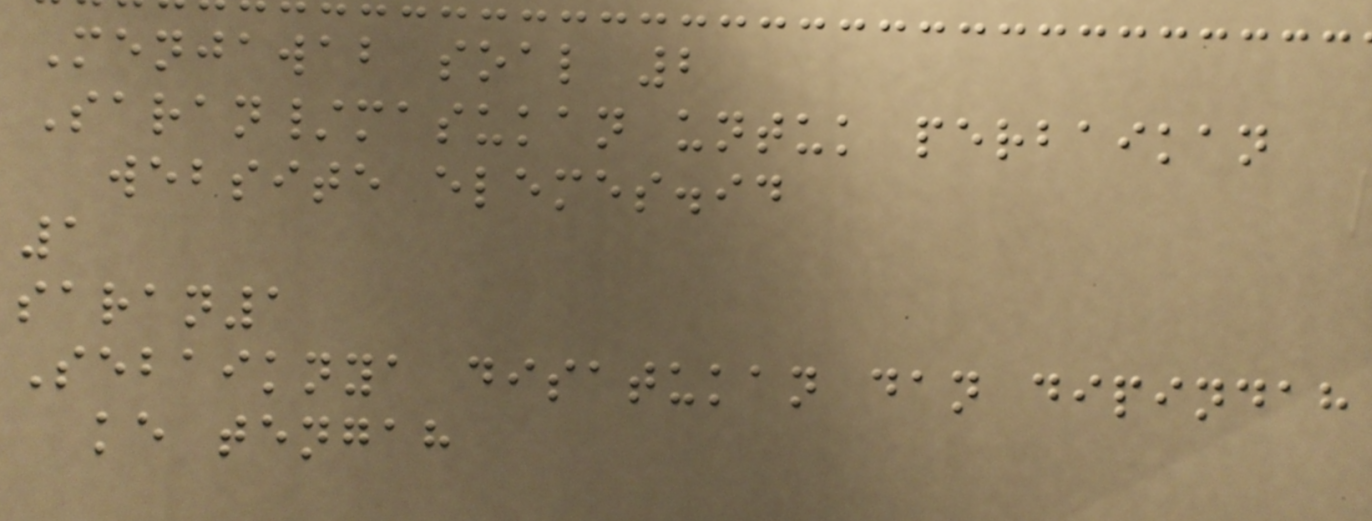Menjawab soal 2
Saran/masukan untuk perbaikan
website elemes.id
1
saran1
Sebaiknya disatukan dan dipindah
ke tengah
